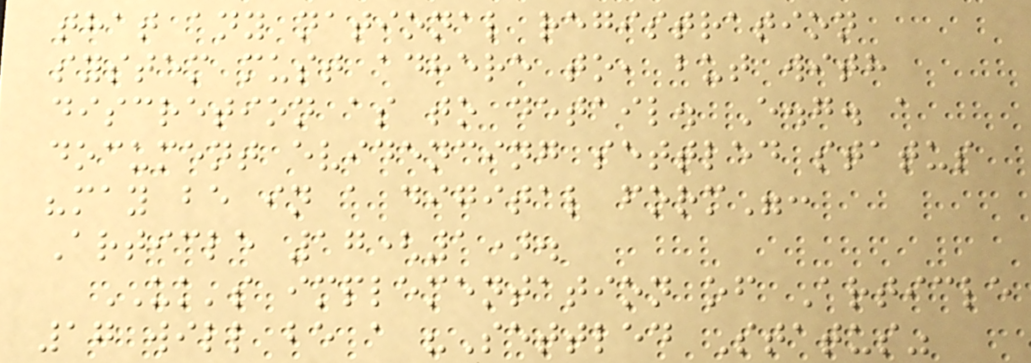that any national registration
system must adhere to, but with
discretion as to detail. E.g. a
document evidencing settled status
"may be in a digital form":
Article 17(1).
UK's implementation of Article
17 will be a "Settled Status"
